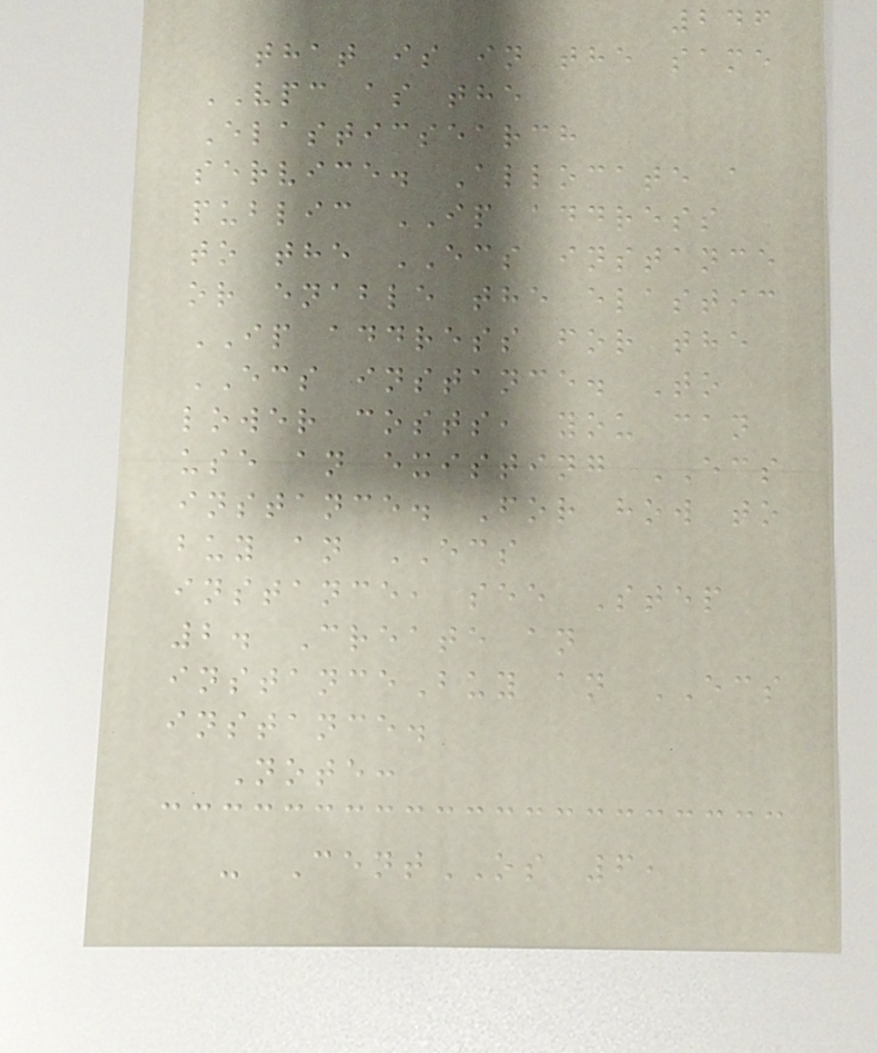246
that is in the same
VPC as the
Elasticsearch
service. Allocate a
public IP address
to the ECS instance
or enable the elastic
IP address for the
ECS instance. To
lower costs, you can
use an existing ECS
instance. For how to
buy an ECS
instance, see Step
2. Create an
instanceBuy an ECS
instance.
Note:
- CentOS 6,
